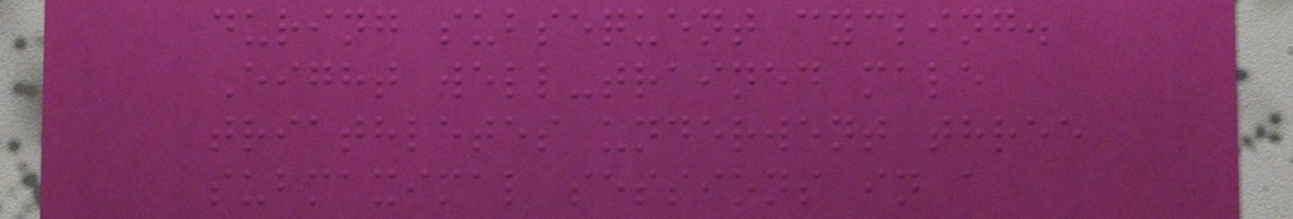during subsequent cycling.
Eight well-trained male
triathletes underwent three
submaximal sessions in a
